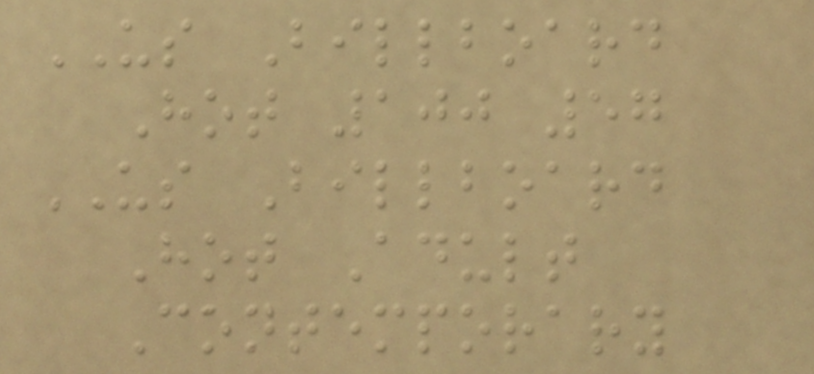US Billboard
Hot 100 57
US Billboard
Hot Adult
Contemporary
